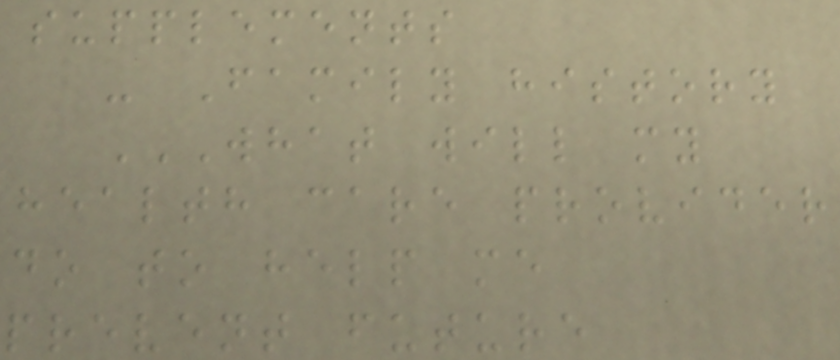supplements
- Family history
WHAT WILL MY
HEALTH CARE PROVIDER
DO TO HELP ME
PREVENT FUTURE
